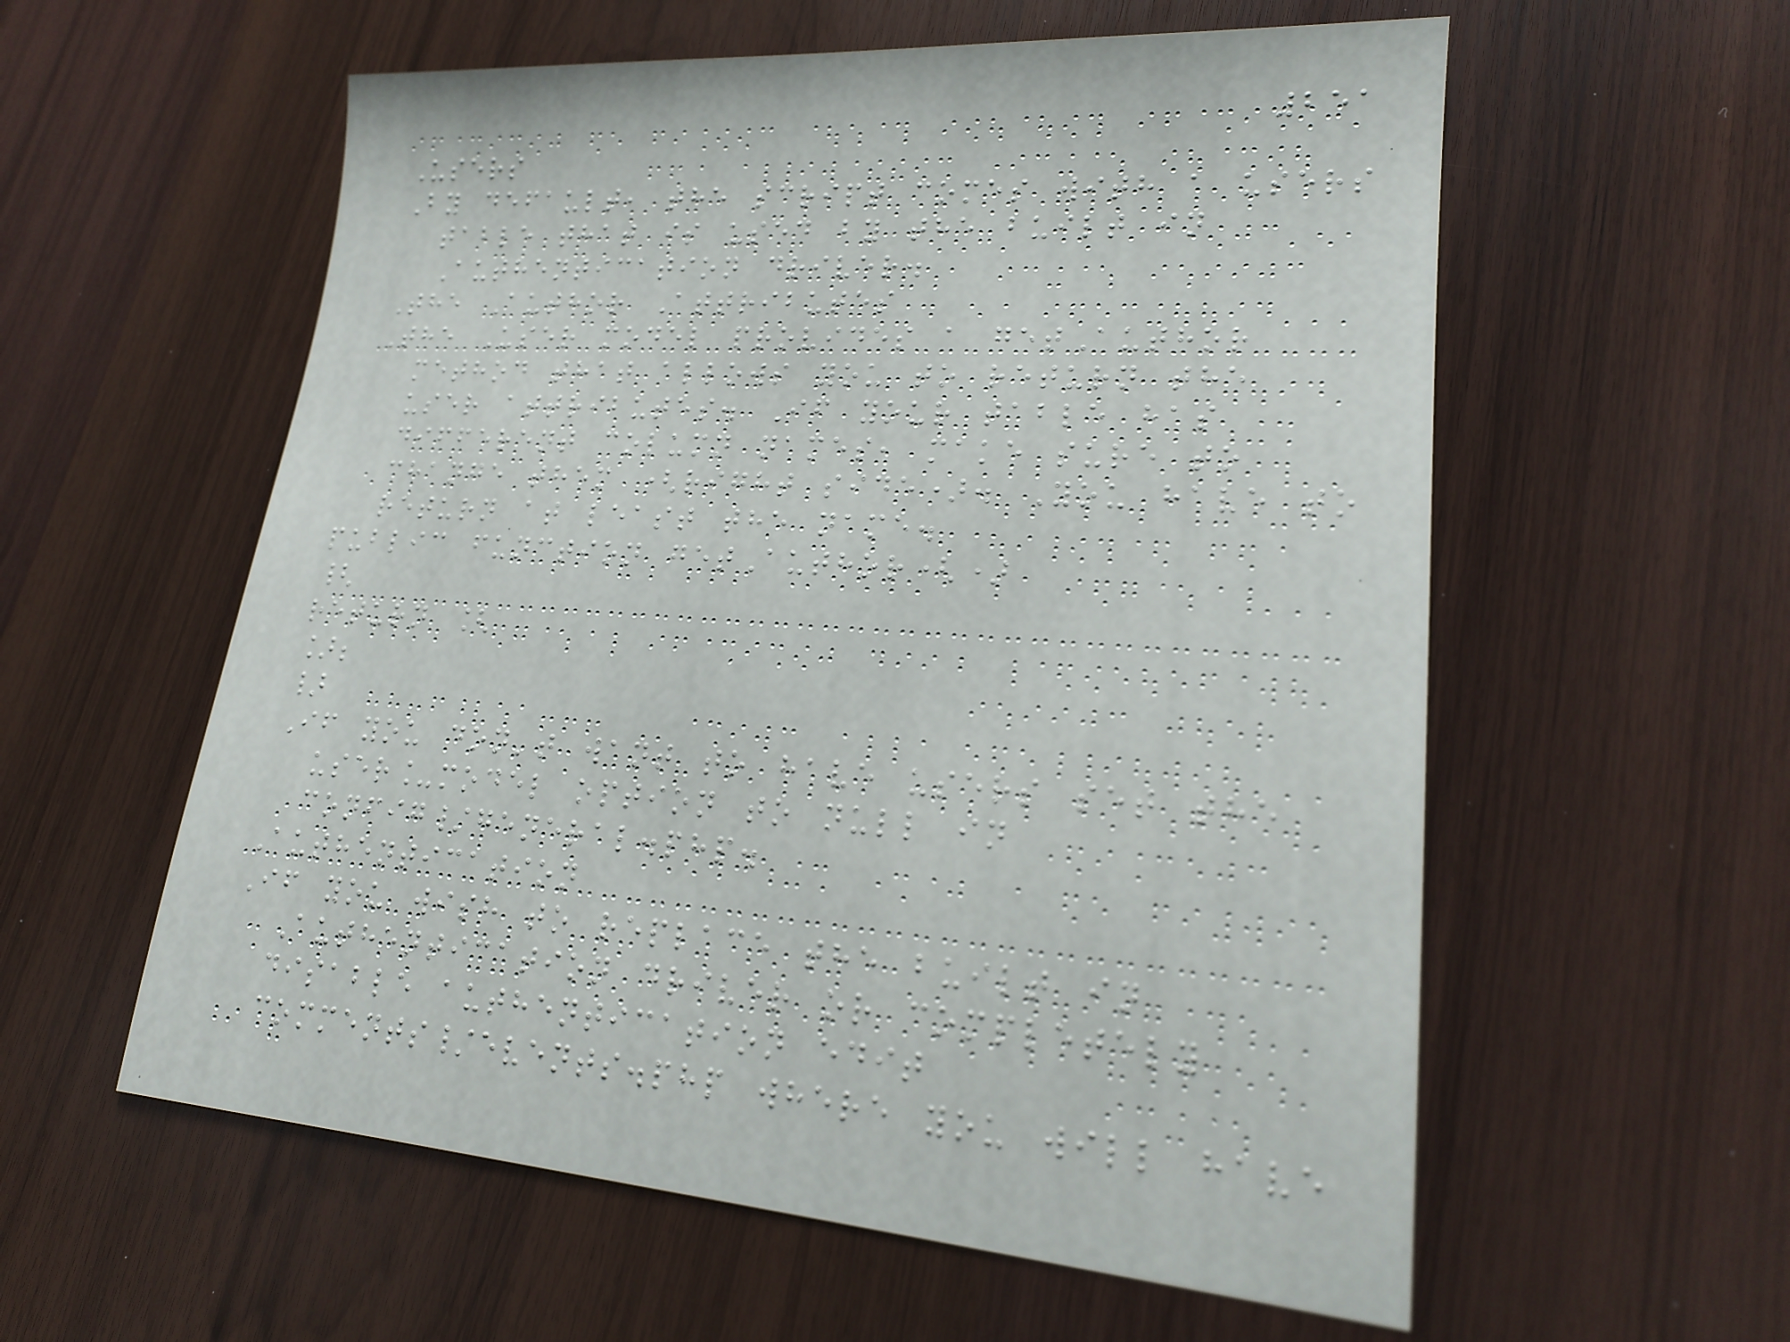251
Users
By default, the script comes with a users
table that is used by the built in
Authentication driver.
The Author Attributes
The User model provides a getAuthor
method that allows you to return the
user attributes. If your table has
different column names, make sure to
change them (right side). You have to
return at least the name.
public function getAuthor()
{
return [
];
}
If you don't want to have users set the
user_model option to null in
config/general.php.
Authentication
If you wish to replace the built in
Authentication driver or completely
disable authentication edit
comments/events.php where you will have
